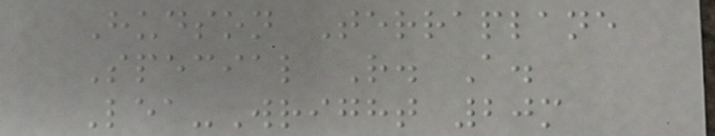Hudson Terraplane
Special R. A.
Lea-Wright 20m
